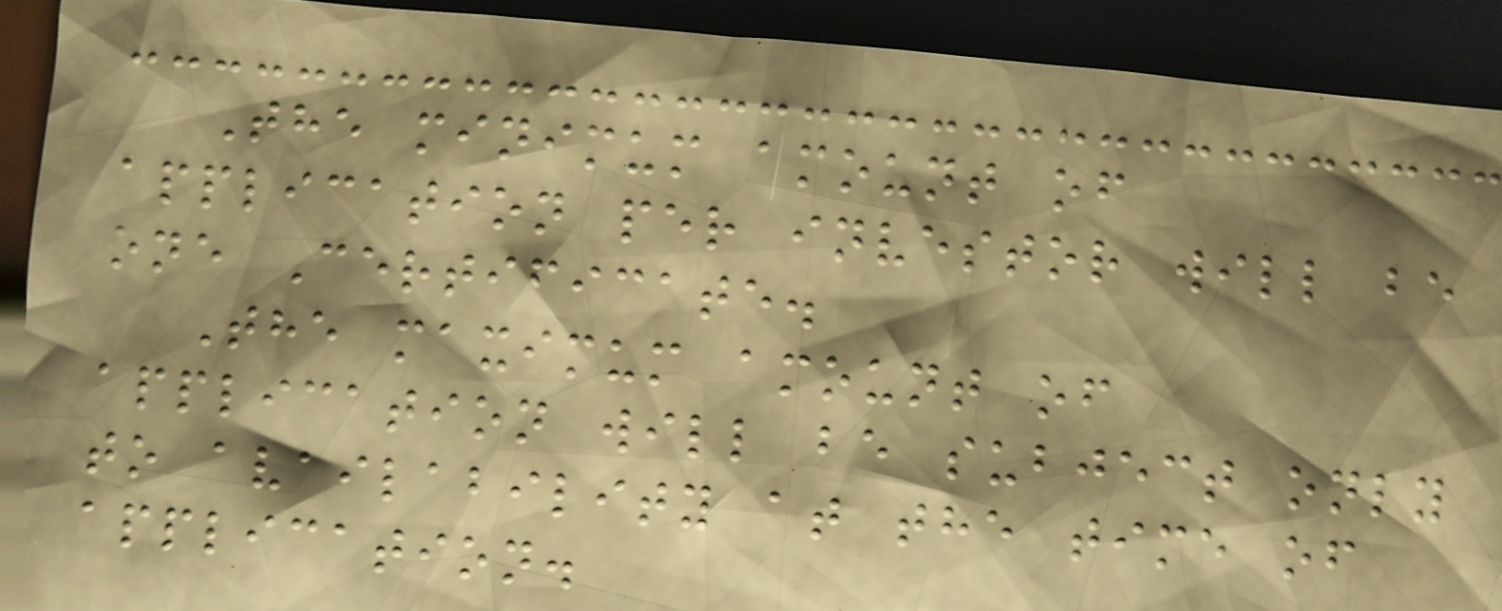The minimum amount of
application per investor will be
one Certificate.
The maximum amount of
application will be subject only
to availability at the time of
application.
